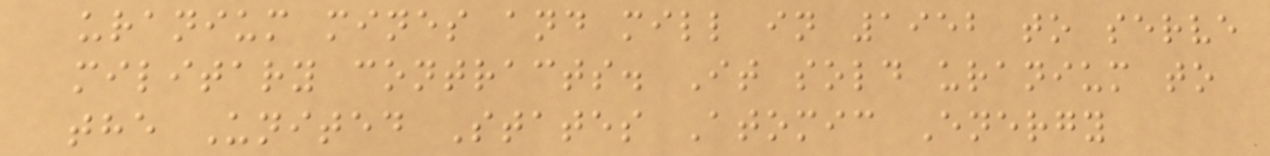uranium mines and mill in 1952 to serve
military contracts. It sold uranium to
the United States Atomic Energy
